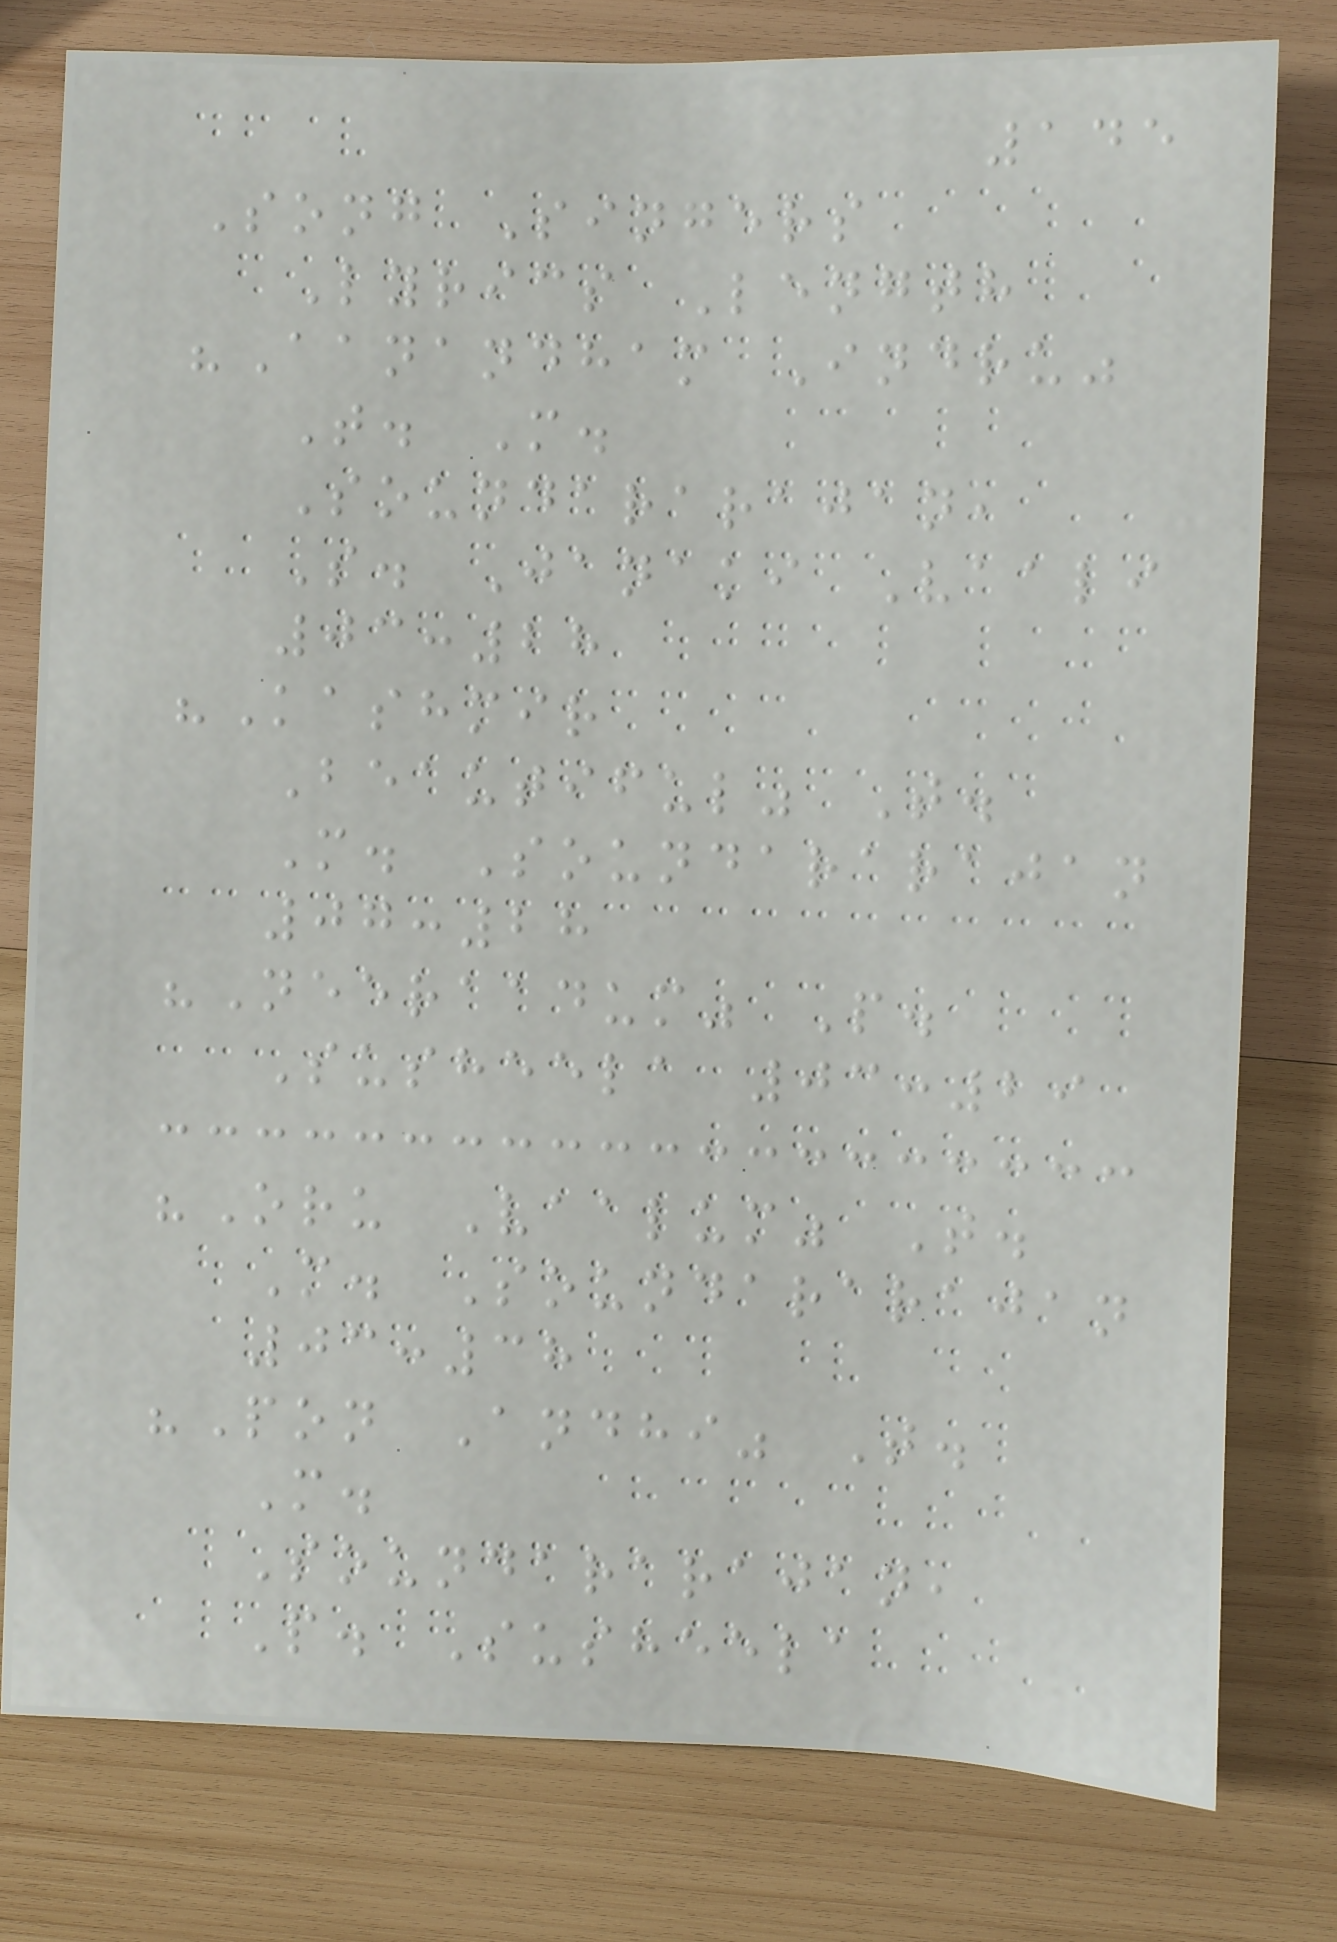145
Song Singers
Lyrics Length
"Aanandham Indru"
T. M.
Soundararajan,
S. Janaki Vaali
03:28
"Kashmir
Beautiful" T.
M. Soundararajan
07:28
"Neeraadum" P.
Susheela 03:29
"Oru Vaalum" T.
M. Soundararajan
03:38
"Pon Andhi" T.
M.
Soundararajan,
P. Susheela
